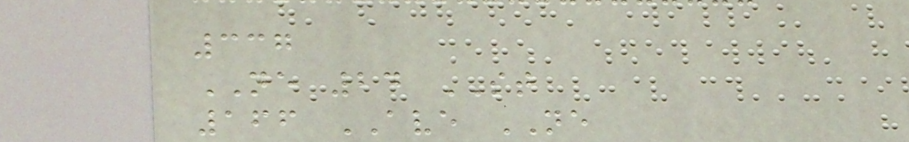337
NE 24 ST
166 AVE NE
